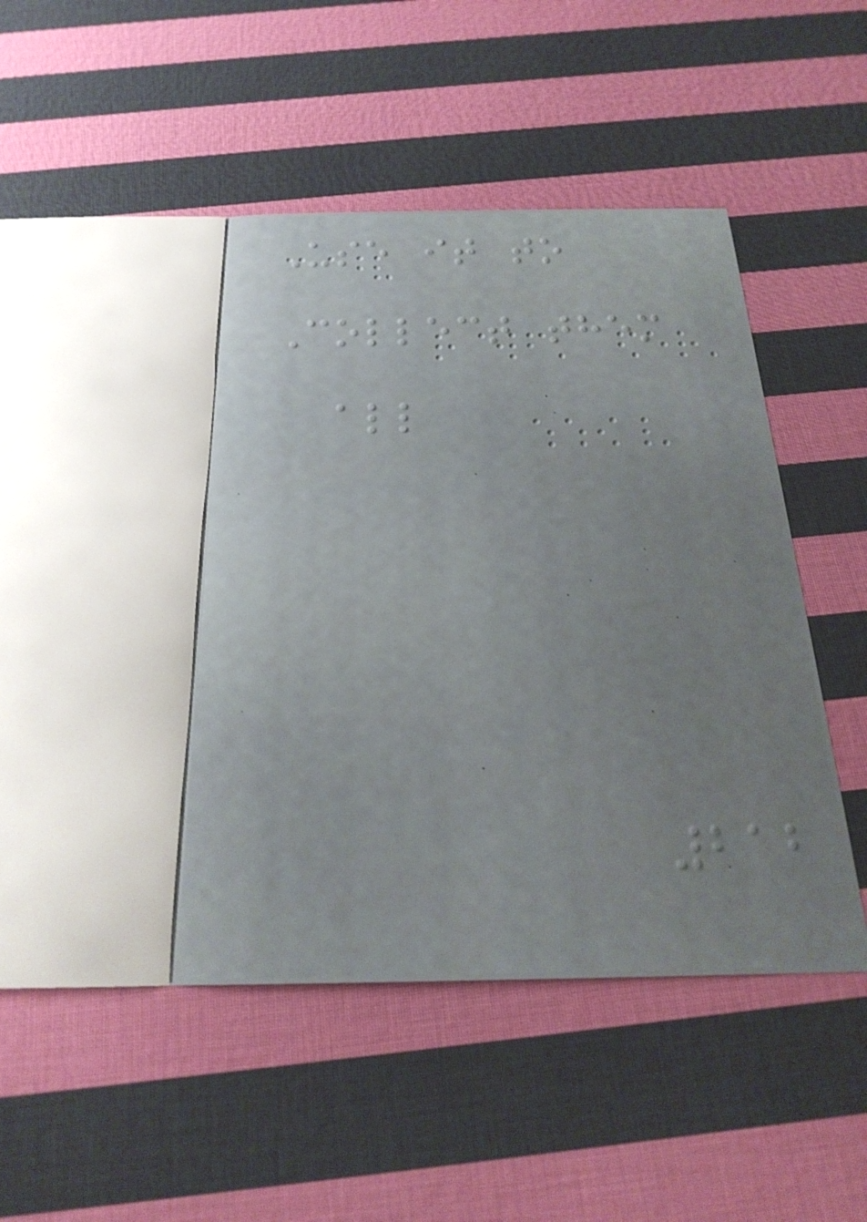Use it to
Collect them
all
212
